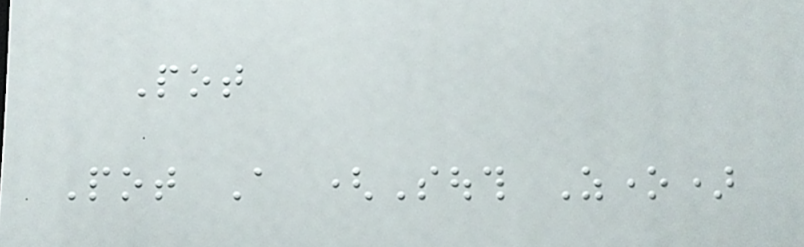Pot
Pot A (South Zone)
